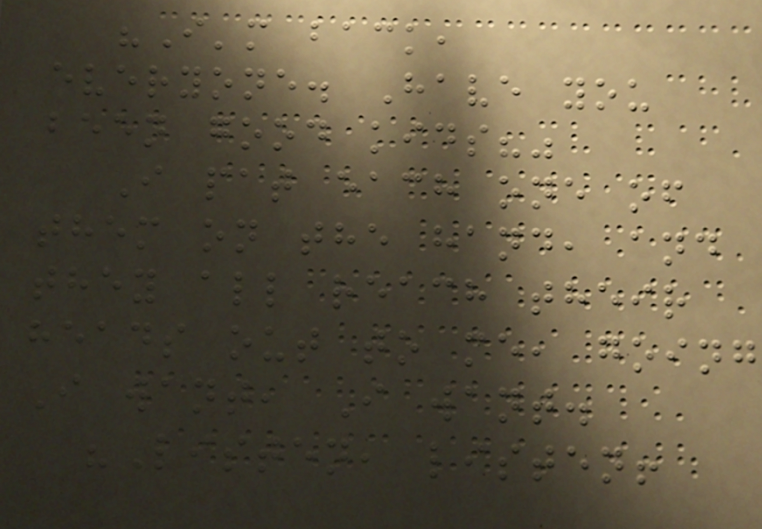"I'm back,
everyone. Have you
been good kids?"
I pat each one of
them on the hand, and
they all reach their
heads out to me, going
I want, I want.
"Listen, listen!
